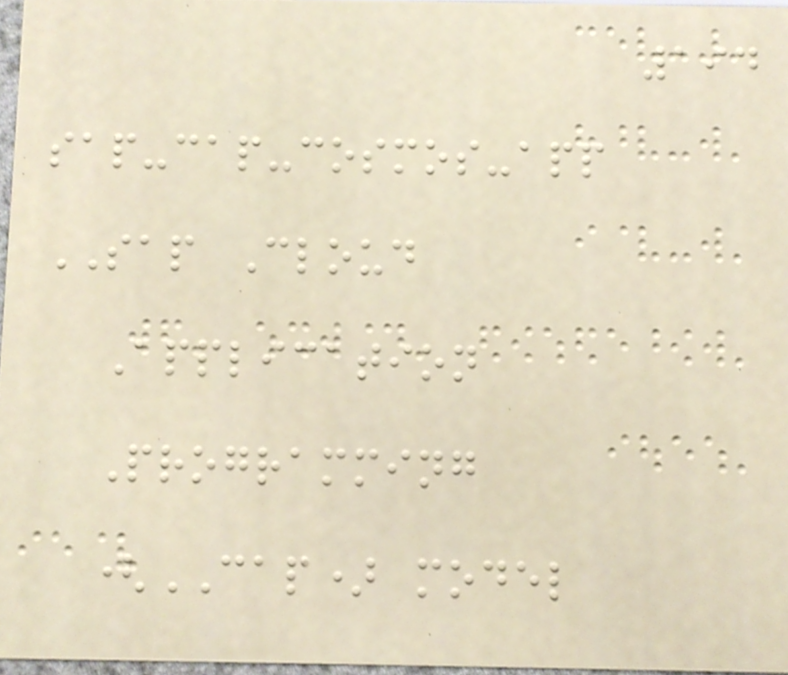194
sap-cap-cosmos-app
SAP Cloud
Application
Programming
(CAP) model
